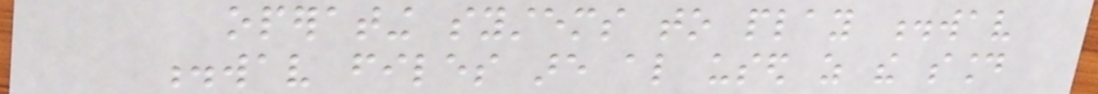operating systems to play .wav
.wav files are also used as the sound
